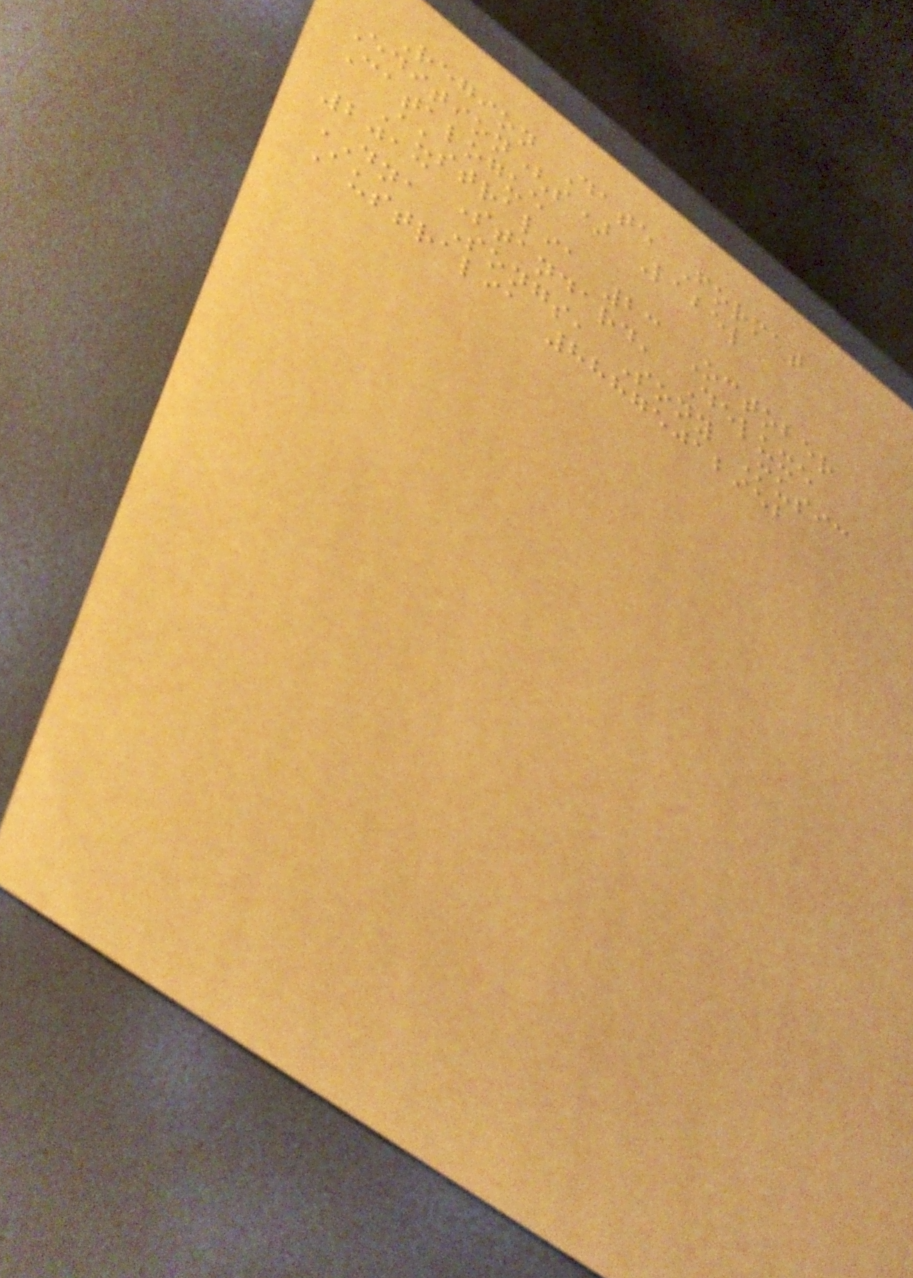Region Date Format
Edition(s) Label
Catalogue
Australia 23 October
2013 Standard, Deluxe
DNA Songs, Sony Music
Australia 88875012952
